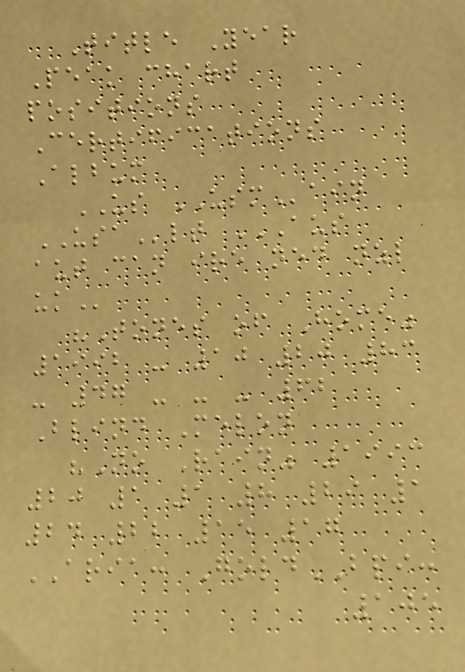Title Year
Peak chart
positions
Certifications
Album
US USMain
USAlt AUS
AUT CAN IRE NED NZL
UK
"Tones of Home"
1992 - 10 20 83
- 47 - - - 62
Blind Melon
"No Rain" 1993
20 1 1 8 29 1
24 22 15 17
ARIA: GoldBPI:
105
